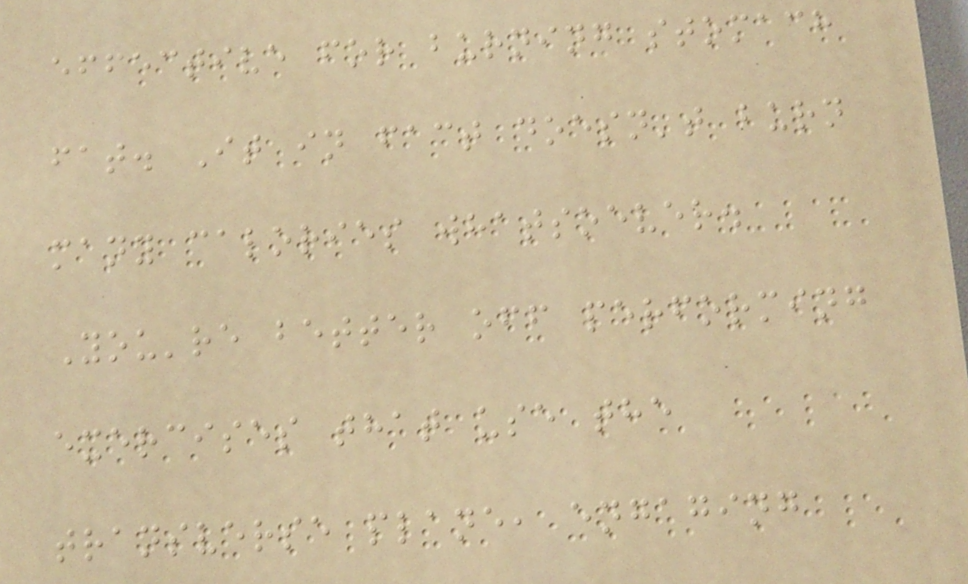effective for burning stomach
fat. It in fact doesn't burn
many calories whatsoever.
You're better off performing
exercises that use the
transverse plane, engaging
